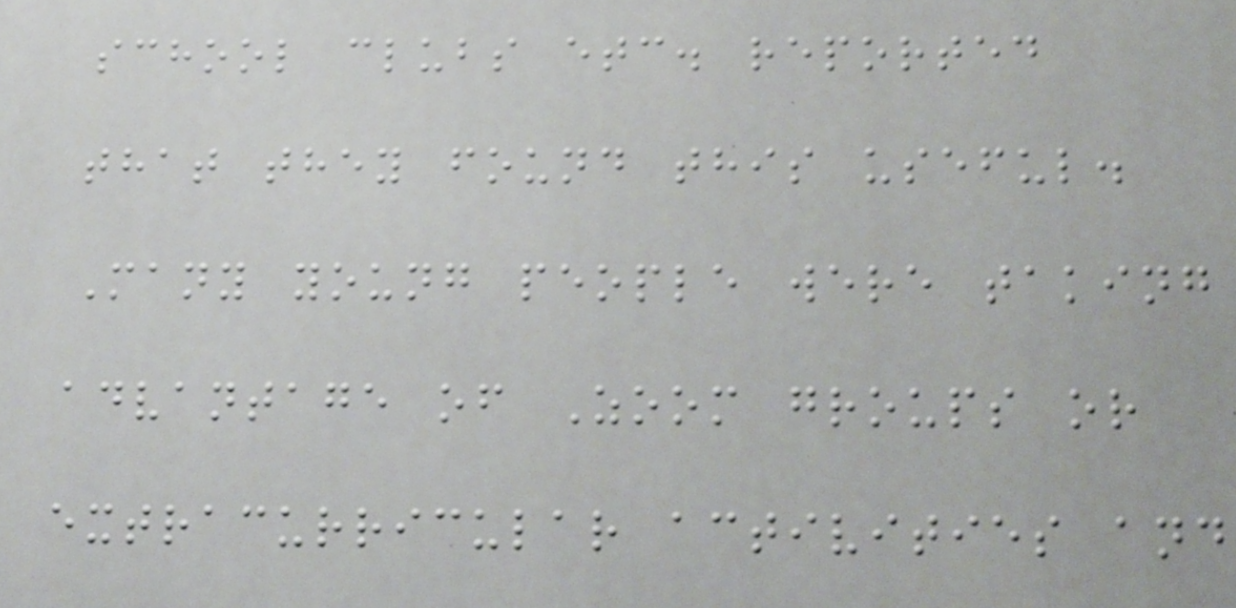school clubs etc. reported
that they found this useful.
Many young people were taking
advantage of Zoom groups or
extracurricular activities and
